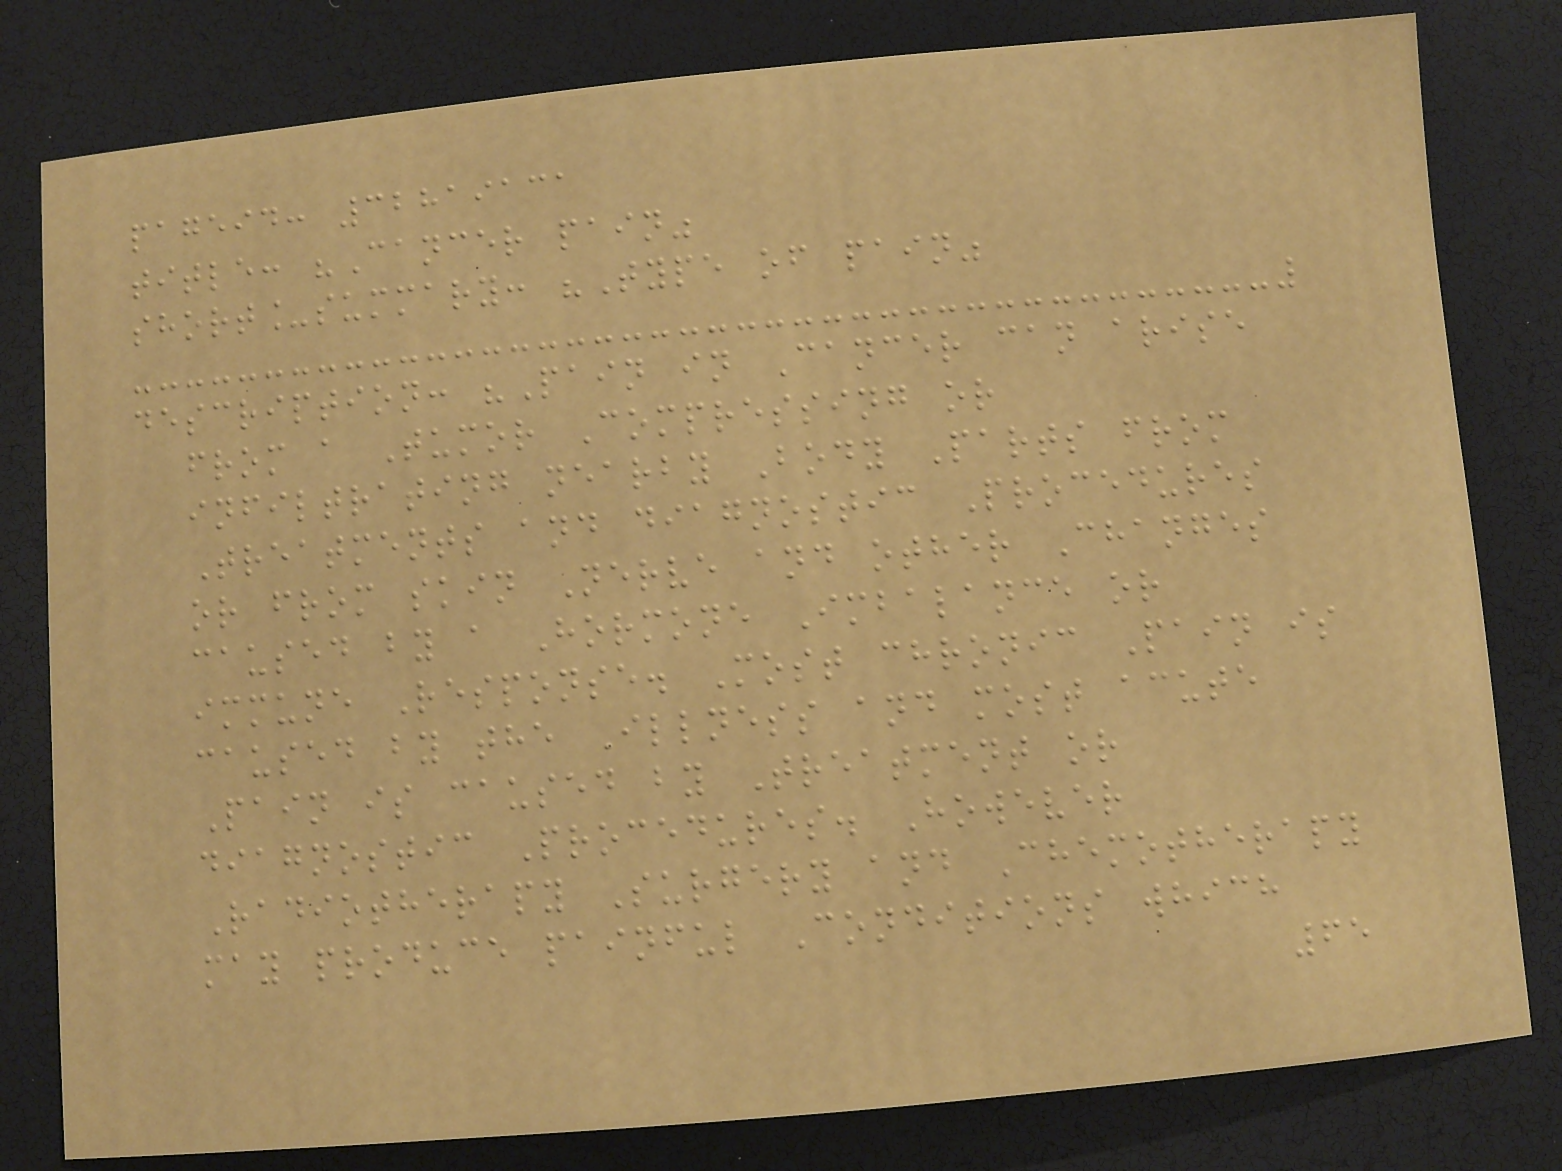pageid: 32819131
title: "Cancer pain"
short_summary: "Type of pain"
description: "Pain in Cancer can arise
from a Tumor Compressing or
infiltrating nearby Body Parts from
Treatments and diagnostic Procedures
or from skin Nerve and other Changes
caused by a Hormone Imbalance or
immune Response. Most chronic Pain is
caused by the Illness and most acute
Pain is caused by Treatment or
diagnostic Procedures. However
Radiotherapy Surgery and Chemotherapy
may produce painful Conditions which
65
